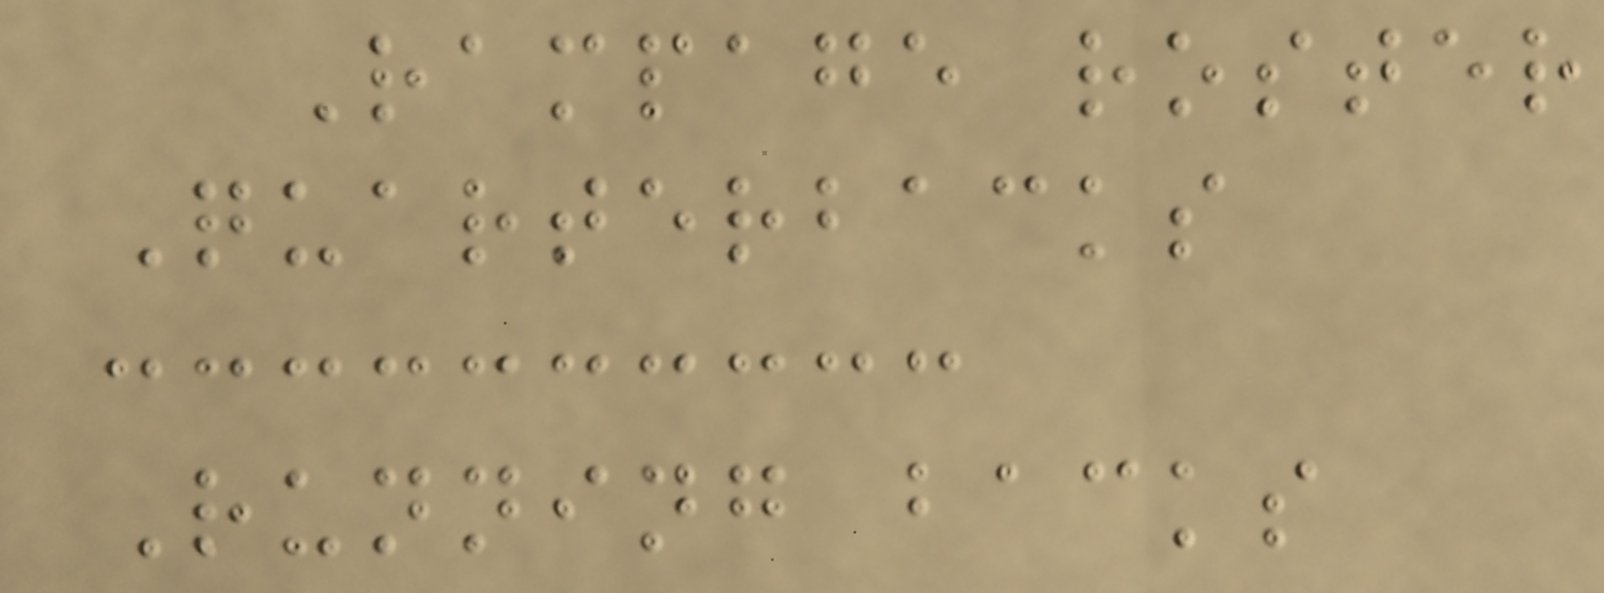Rampage roster
Quarterbacks
Running backs
